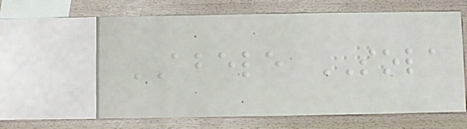ABELE SOLA
